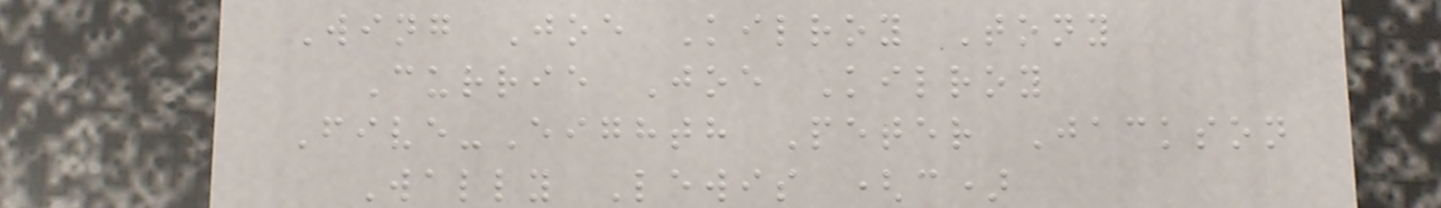Wing Joe Kilroy Tony
Currie Joe Kilroy
Five-Eighth Peter Jackson
Wally Lewis (c)
